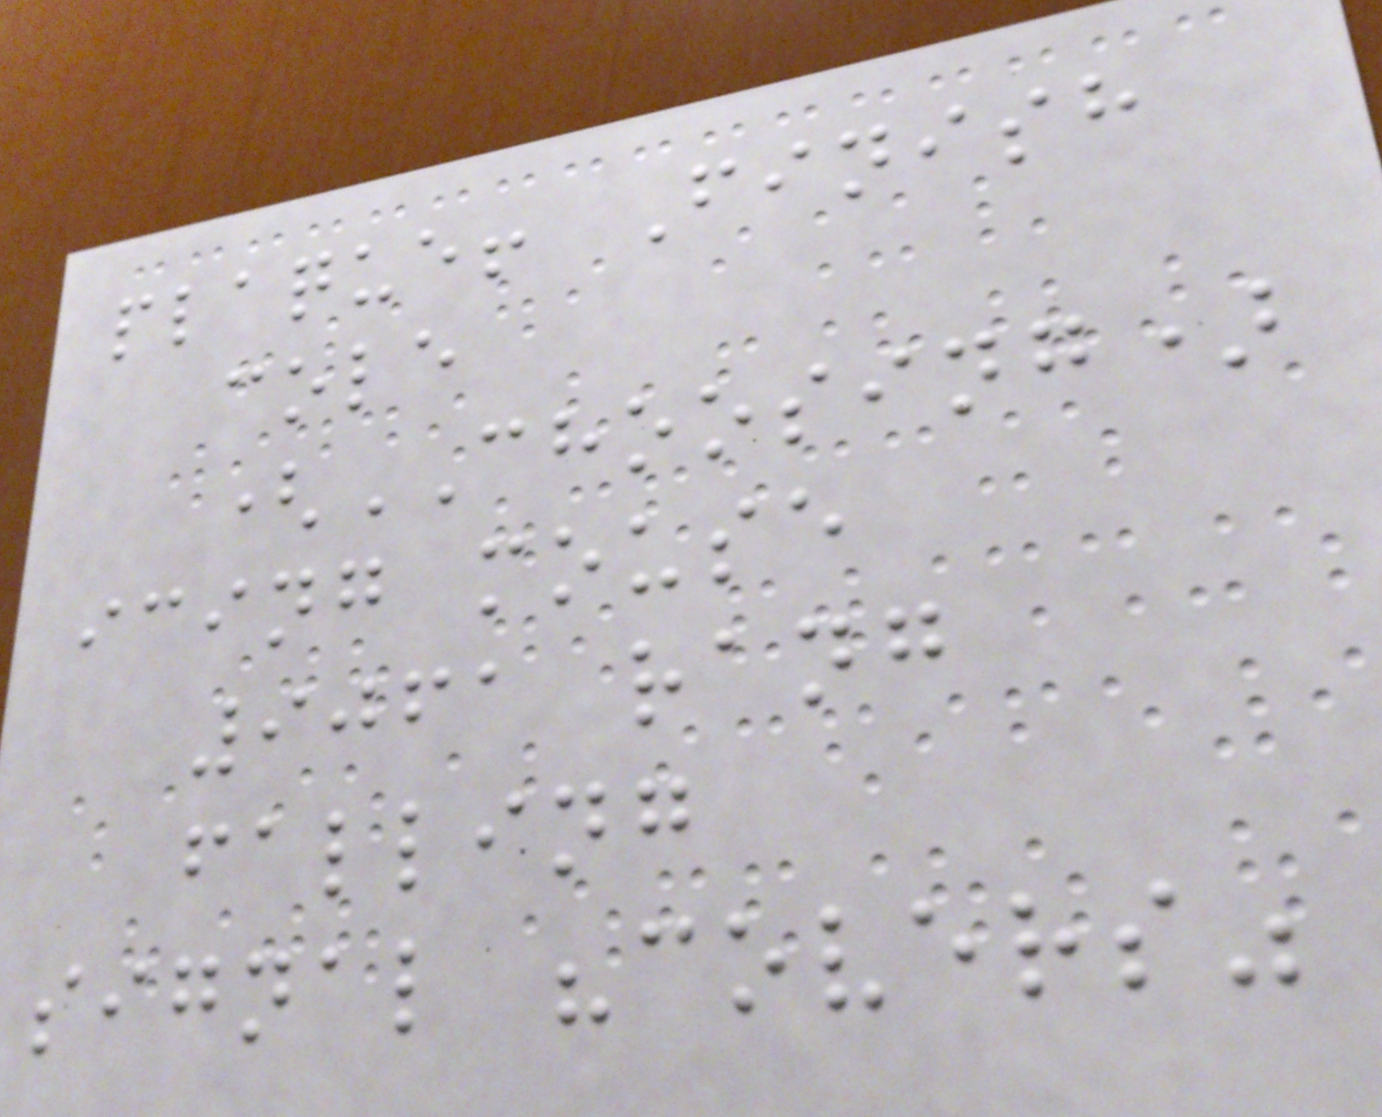plaque! Finish
cole
(CHOOSING)
icing mouse
9061 rang
falling
signal "covers"
